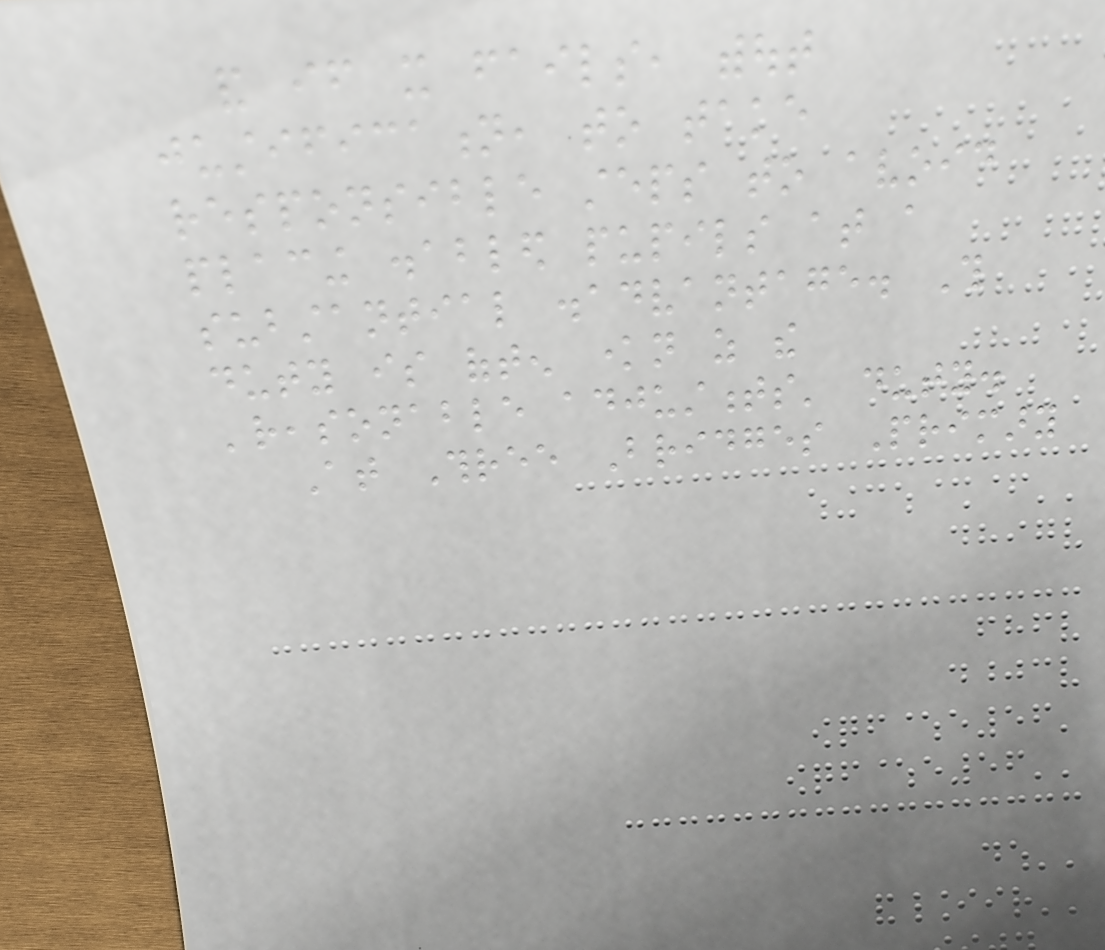and if it fails, without
justification, to take
responsible steps to avoid
placing disabled pupils at a
substantial disadvantage. This
duty is often known as the
'reasonable adjustments' duty.
At Three Bridges Primary
